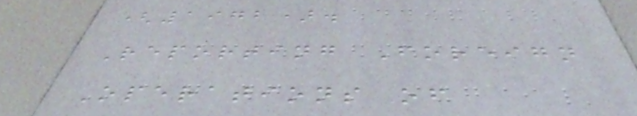(1972).
Reporting Foreign
Operations of
